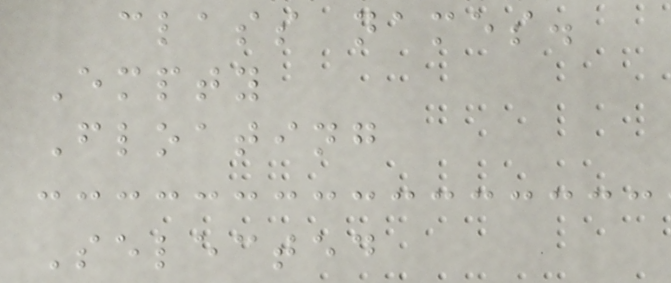class names.
Empty
Floating
Selected
